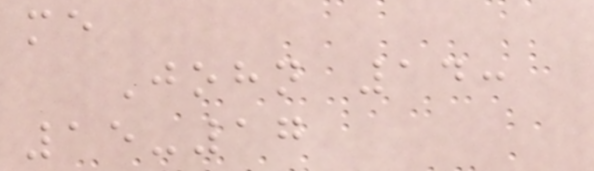me
John 14:
15-17
